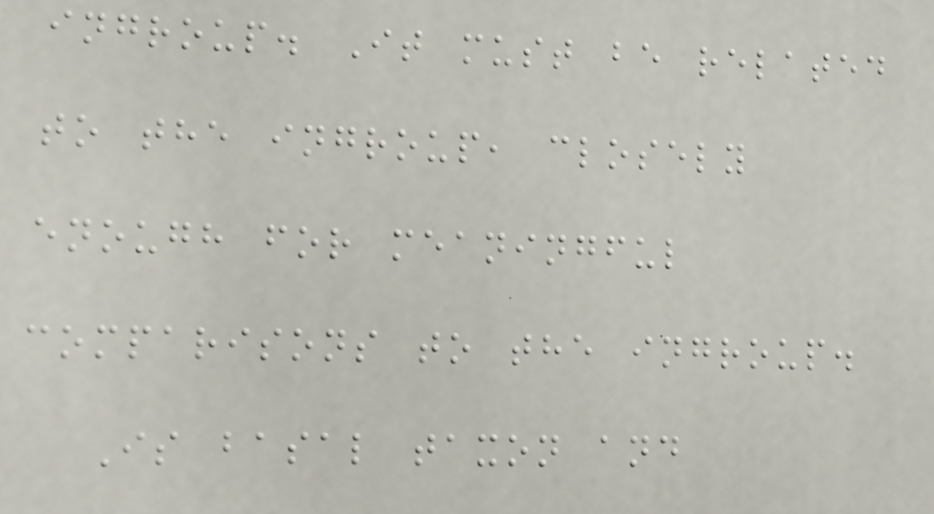ingroup. It must be related
to the ingroup, closely
enough for meaningful
comparisons to the ingroup.
Is basal taxon and
